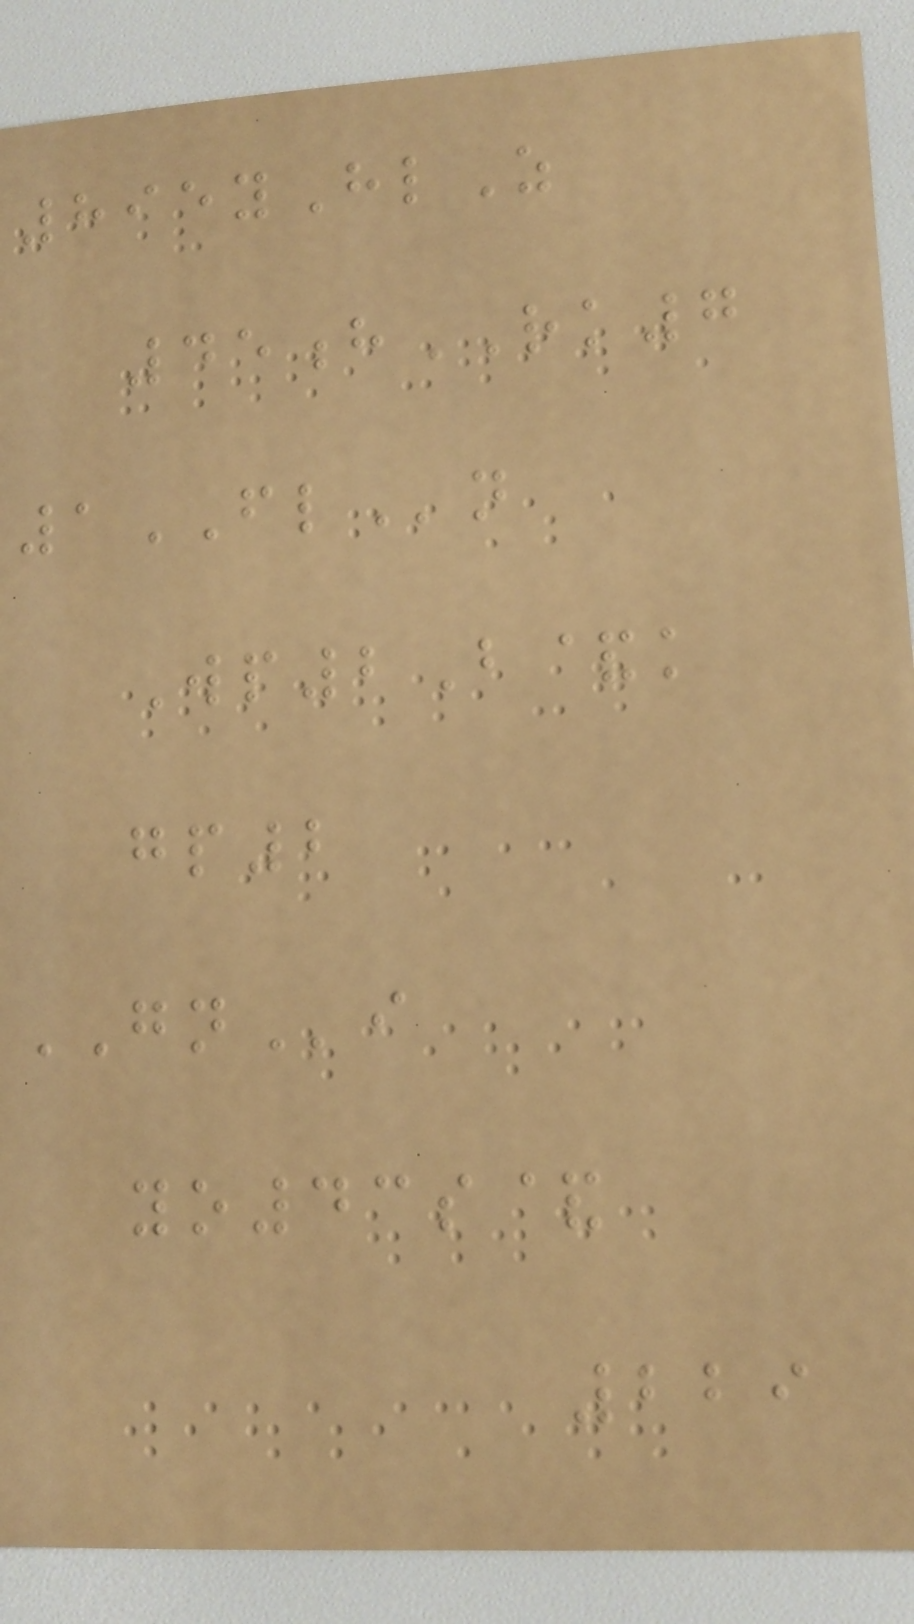895yHlZ
45hRK7
1FLn
Wp2B&k
gp2
GNi
yo43s&
229
